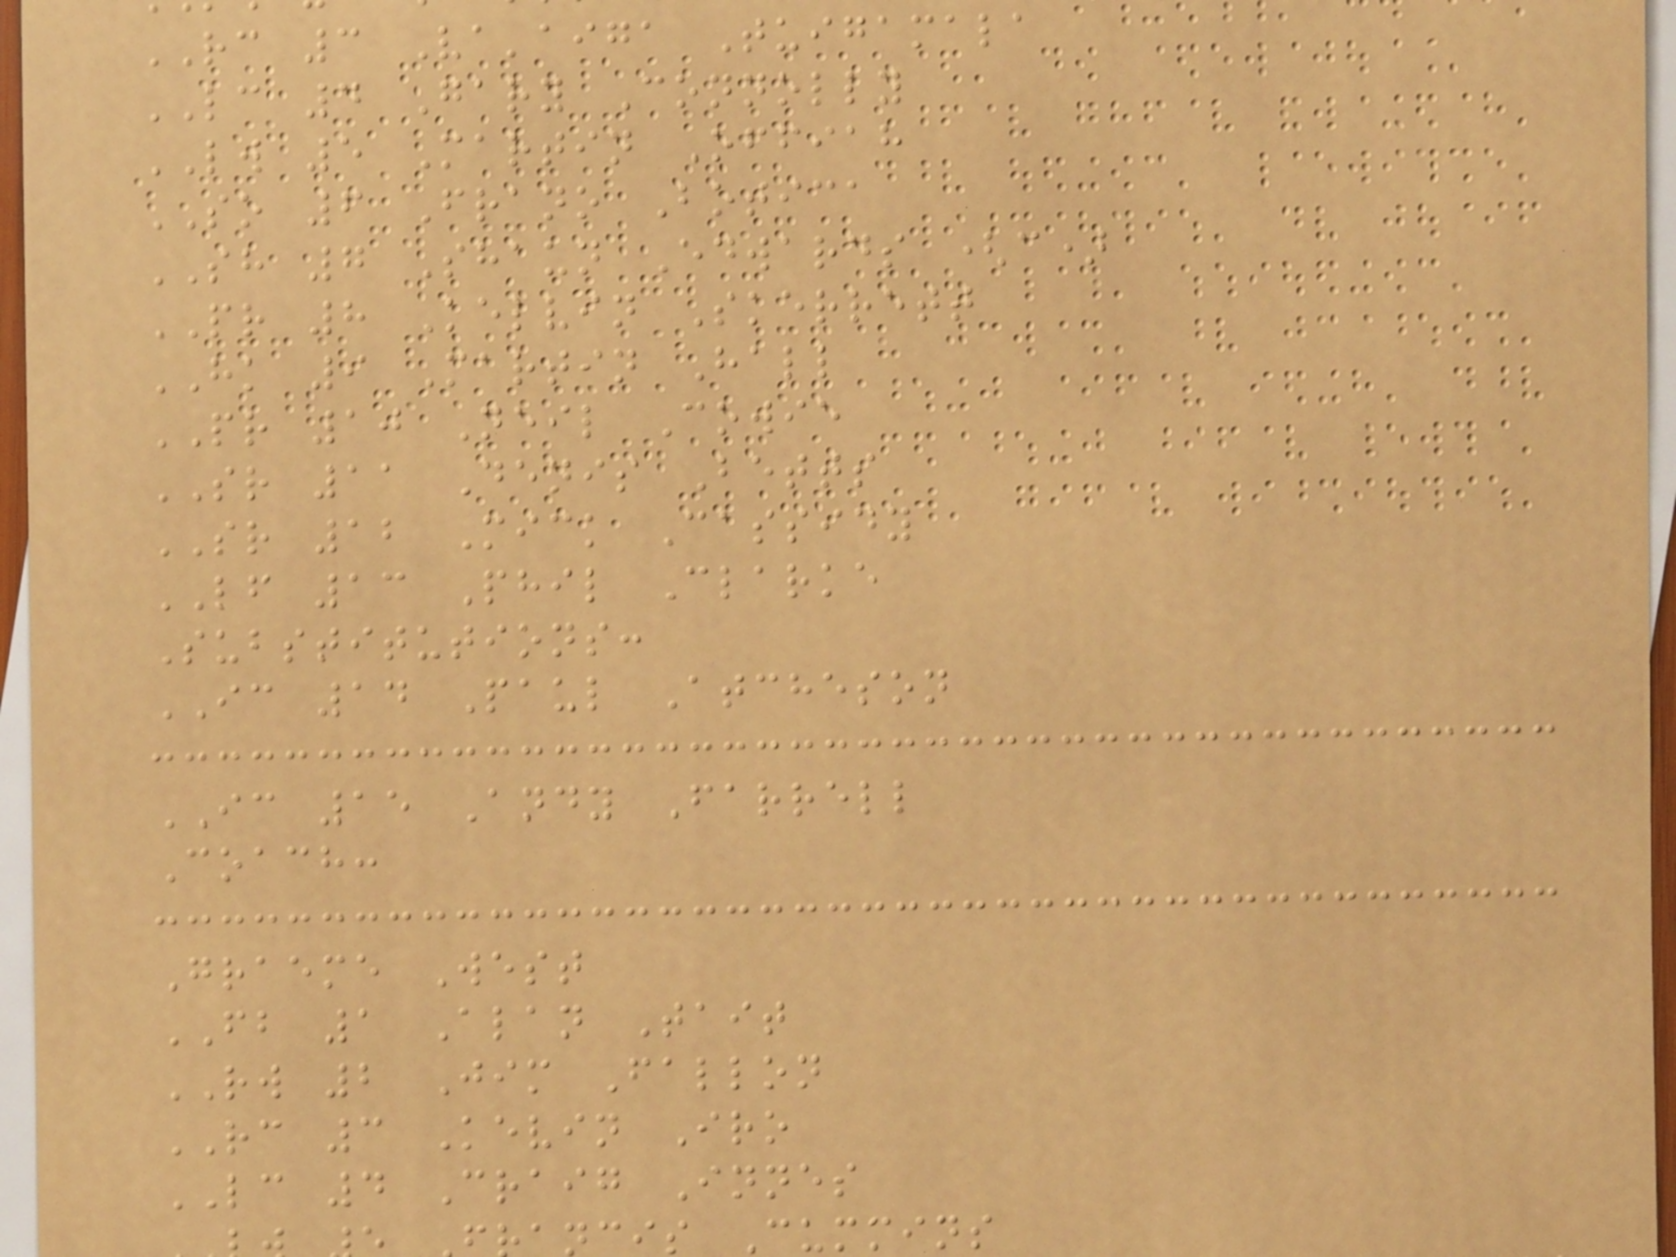RC 3 Va'aiga Tuigamala
LC 4 Gary Connolly
LW 5 Martin Offiah
SO 6 Frano Botica
SH 7 Shaun Edwards (c)
PR 8 Kelvin Skerrett
HK 9 Martin Hall
PR 10 Neil Cowie
SR 11 Denis Betts
SR 12 Mick Cassidy
LF 13 Phil Clarke
Substitutions:
IC 14 Paul Atcheson
IC 15 Andy Farrell
Coach:
Graeme West
FB 1 Alan Tait
RW 2 Jim Fallon
RC 3 Kevin Iro
LC 4 Craig Innes
is Cummins
